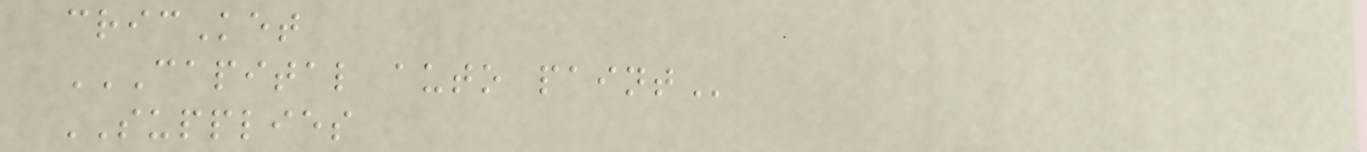cricKet
CAPITAL AUTO PAINT
SUPPLIES
